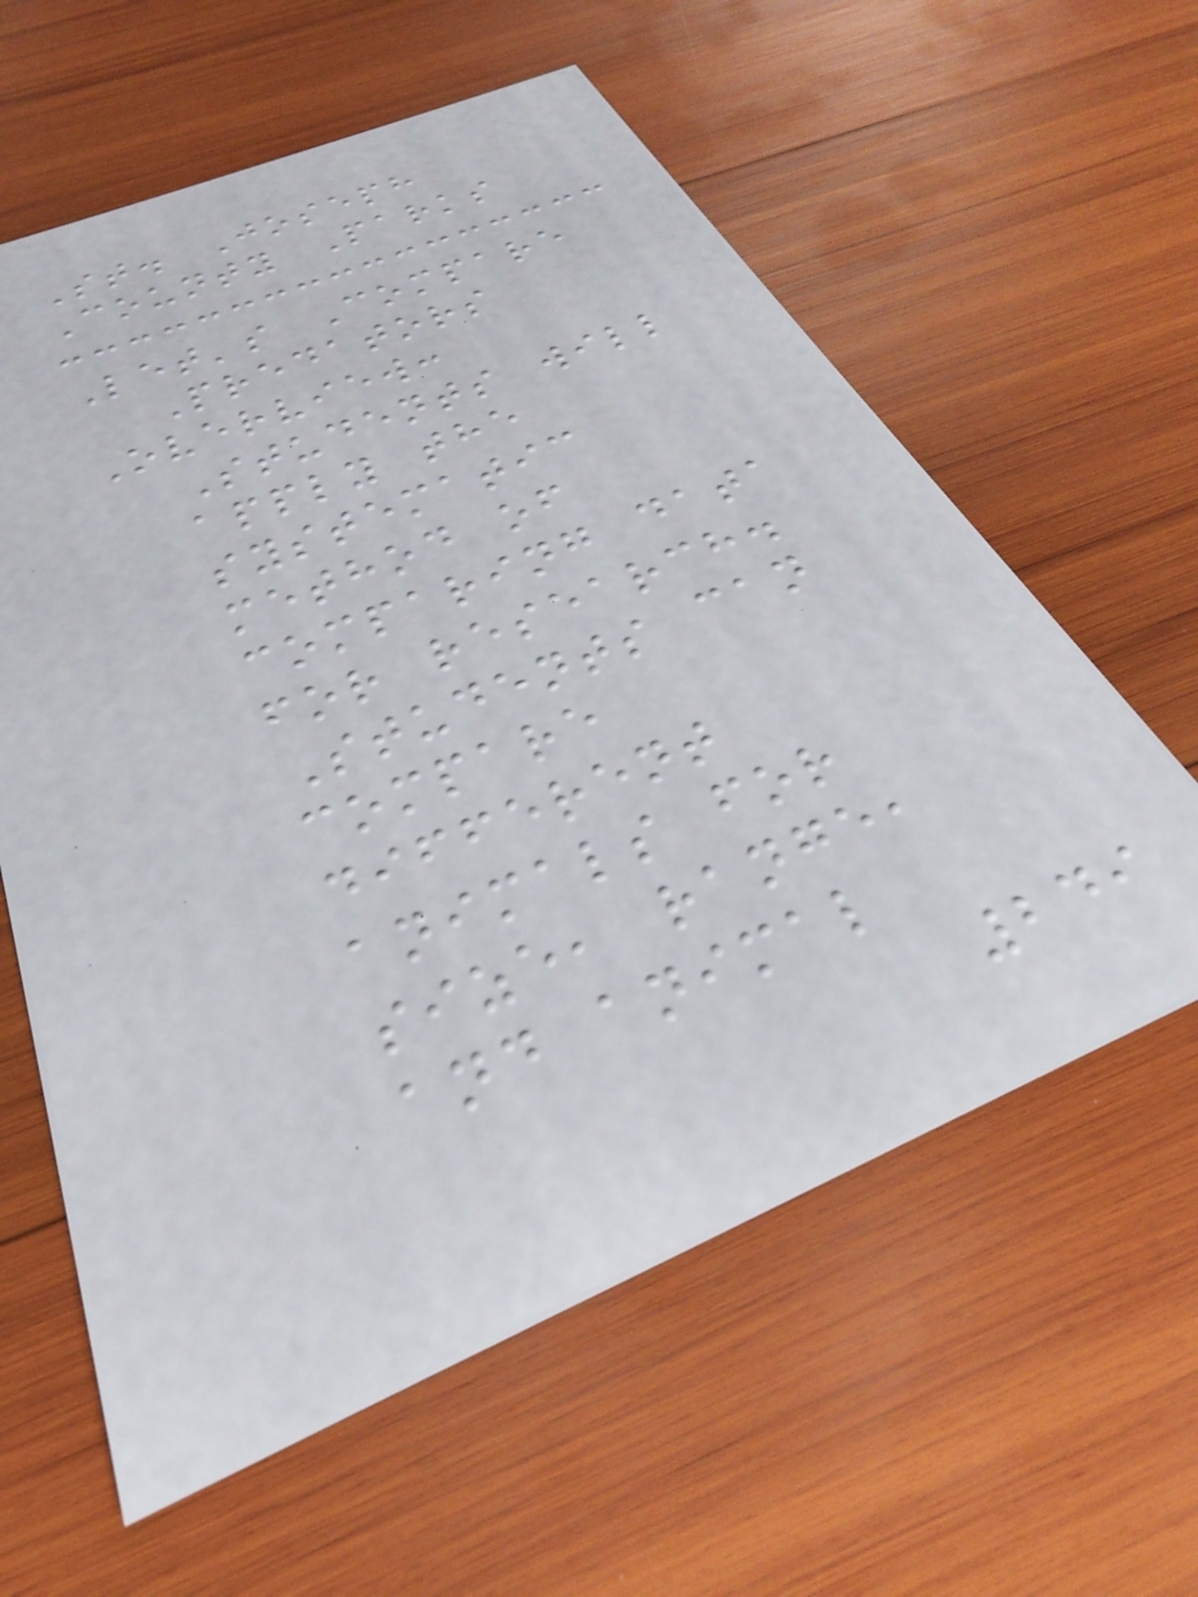St. Joseph
County Parks
Let's Compare
Predators
Overview:
Students will
apply the
systematic
method of
comparing data
for research.
Students can
compare
different
animals for
size, range,
and animal
249
